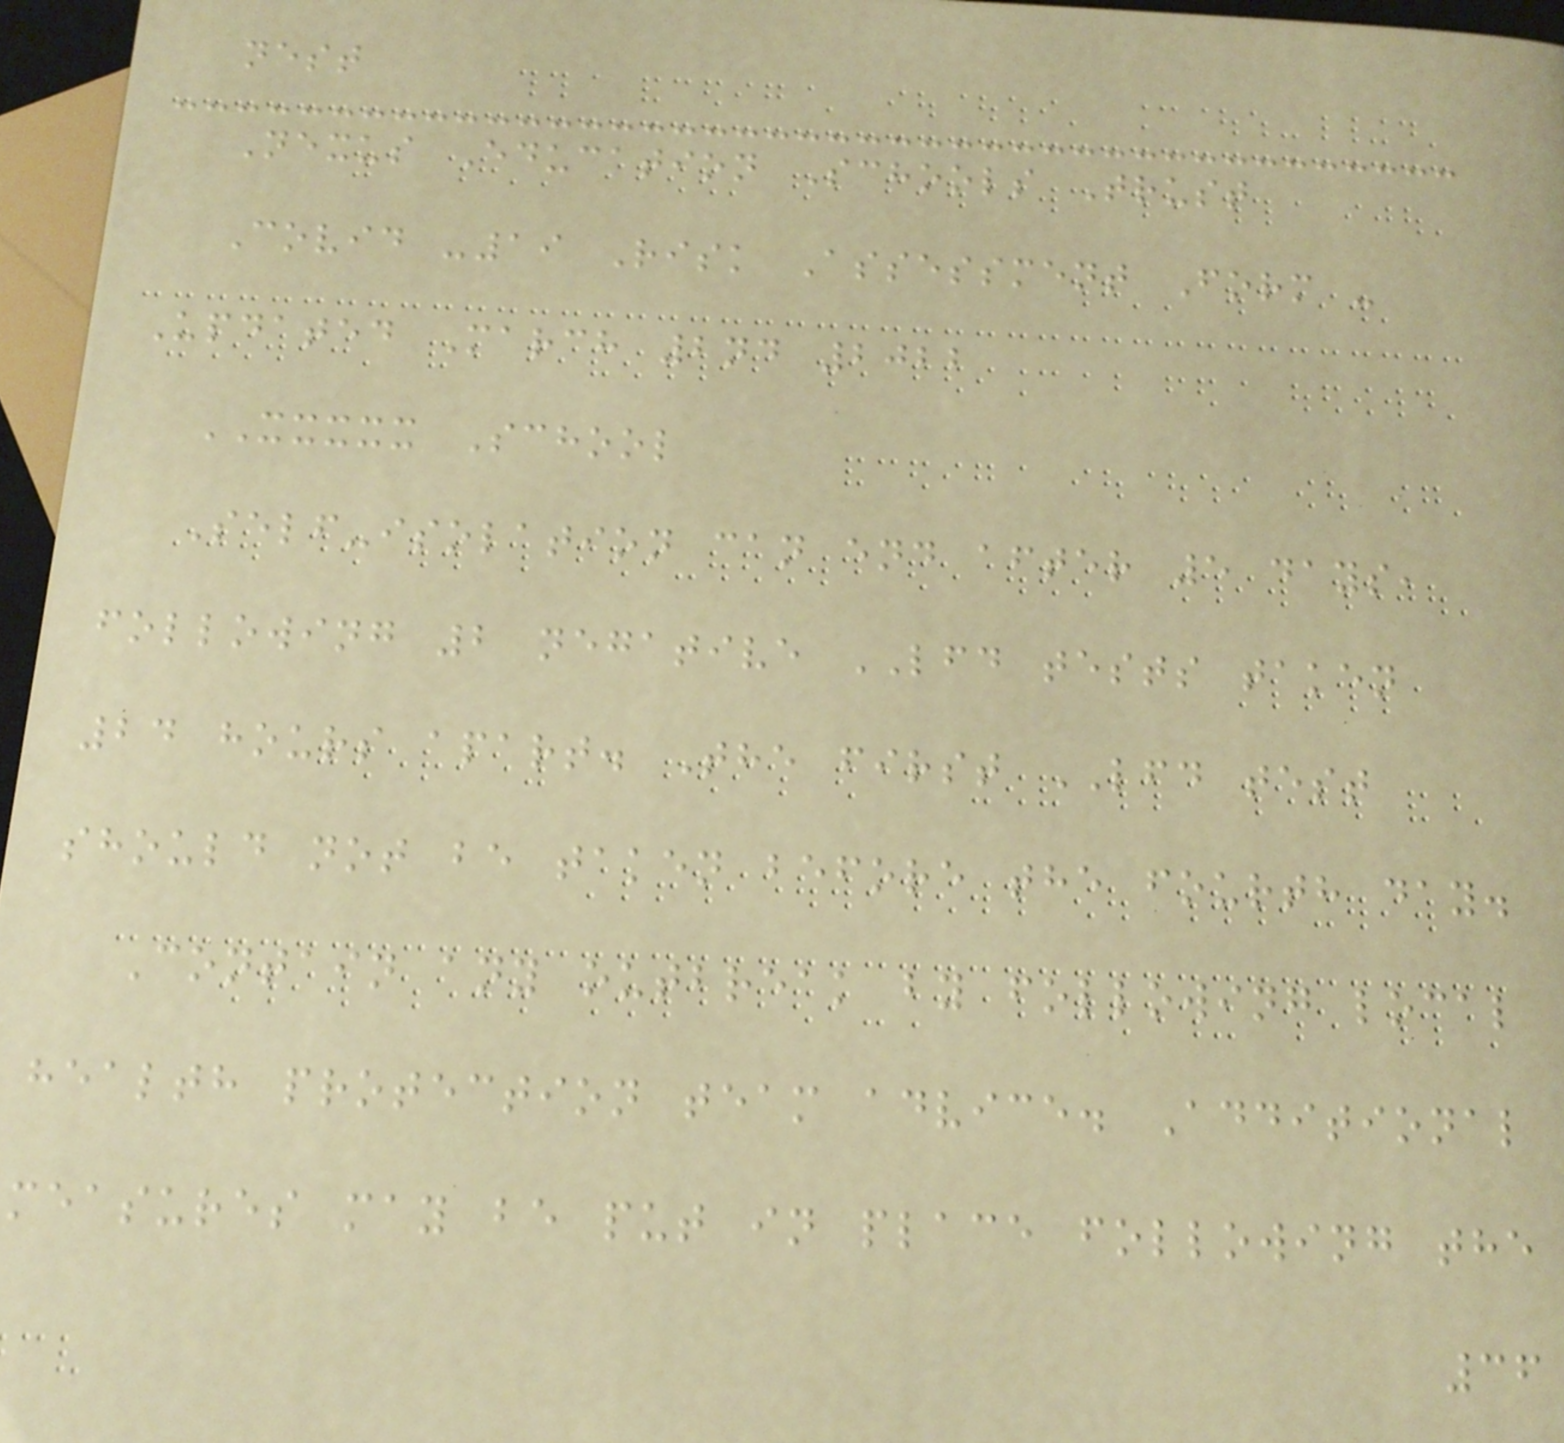nest
Nexus Education Schools Trust
Covid -19 Risk Assessment Form -
Updated March 2nd 2022
XXXXX School
Self-isolation can end after 5 days,
following 2 negative LFD tests taken
24 hours apart. The first LFD test
should not be taken before the fourth day.
Contain any outbreak by following local
health protection team advice. Additional
measures may be put in place following the
36
